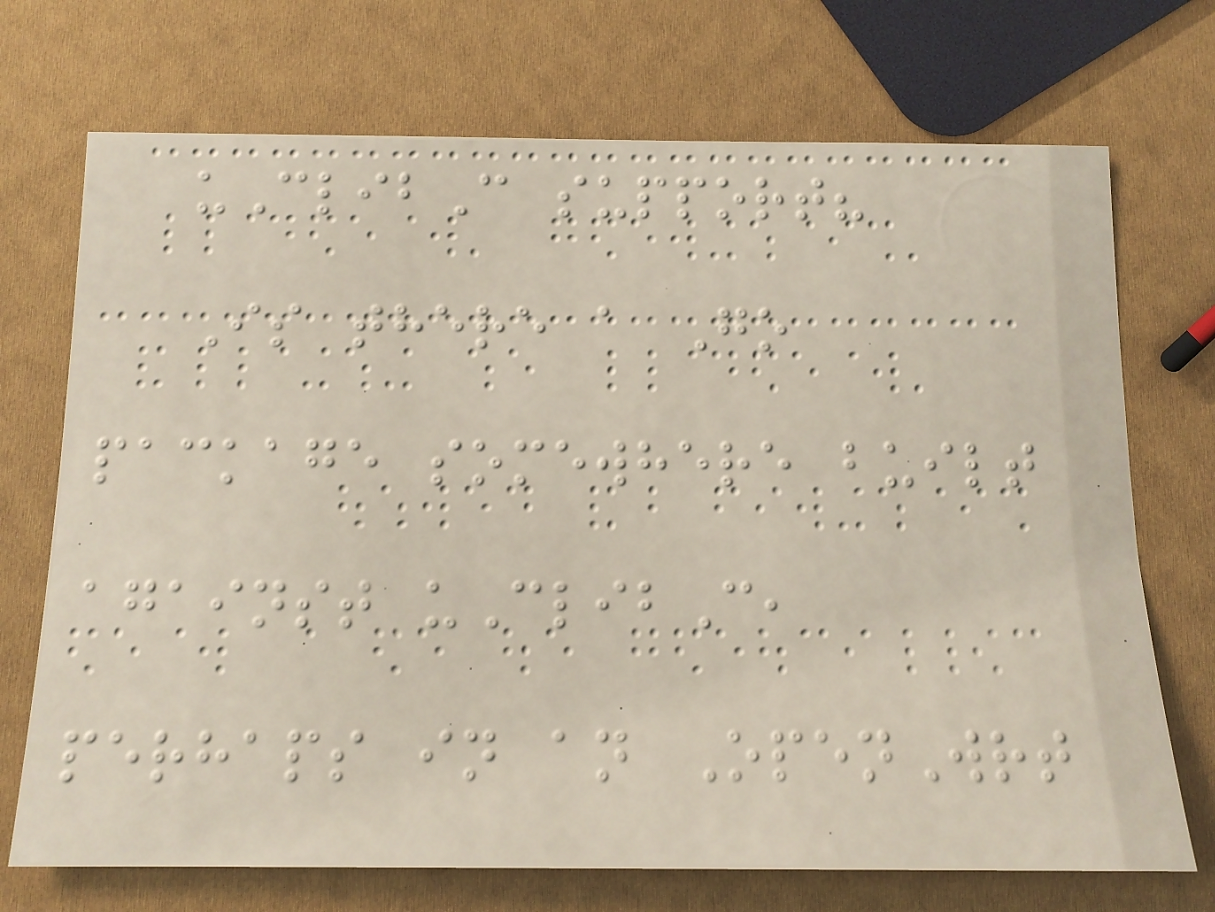uClibC support?
Is there a Go
package somewhere built
against uClibC,
perhaps in an OpenWrt
